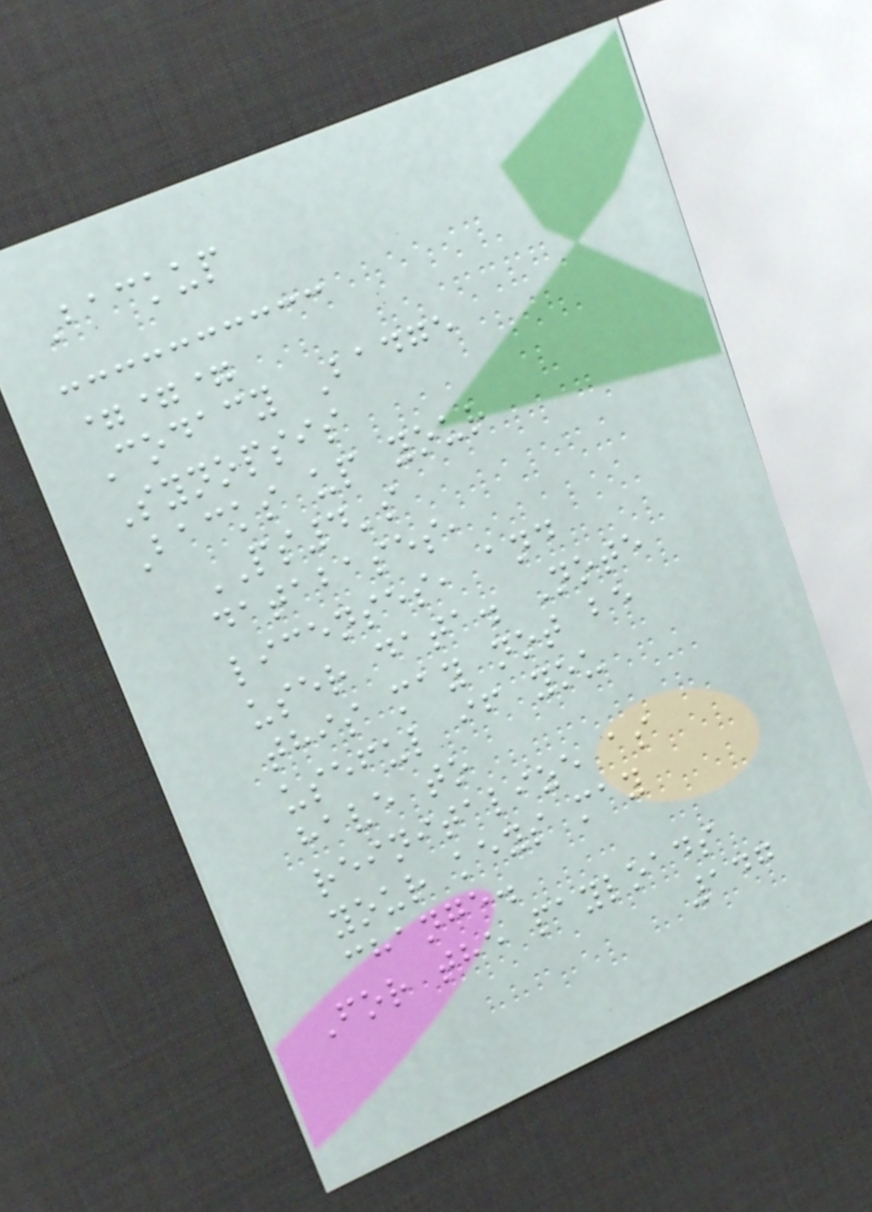Backup
===
Codacy Badge
Synopsis
Backs up your
PS4's
databases,
licenses, and
user data. Note
this may not be
useful if you
have to
reinitalize as
your keys may
change.
For the payloads
147
